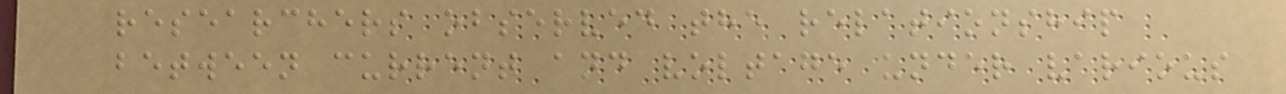researchers observed the relationship
between current and voltage under various
